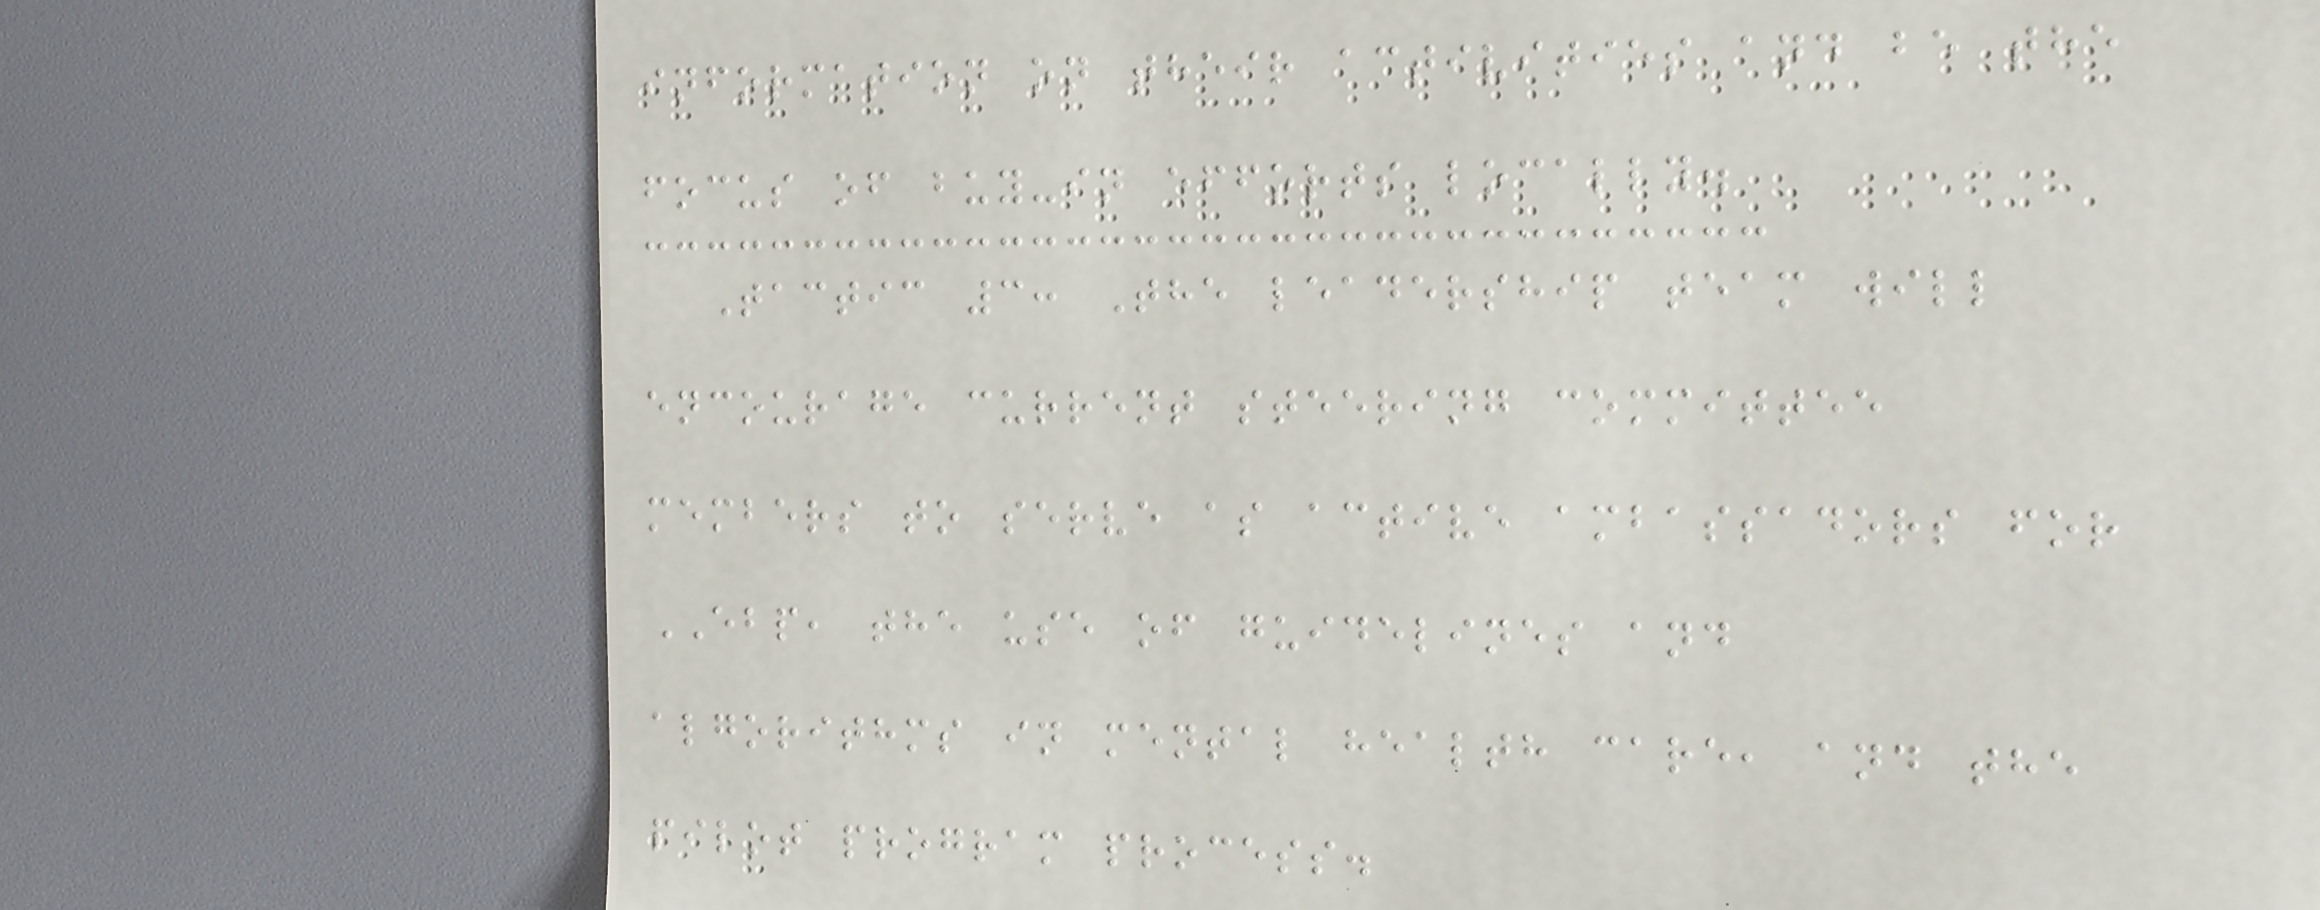information on their activities and be the
focus of buy-in efforts locally.
Tactic 3: The leadership team will
encourage current steering committee
members to serve as active ambassadors for
EBP, the use of guidelines and
algorithms in mental health care, and the
pilot program process.
